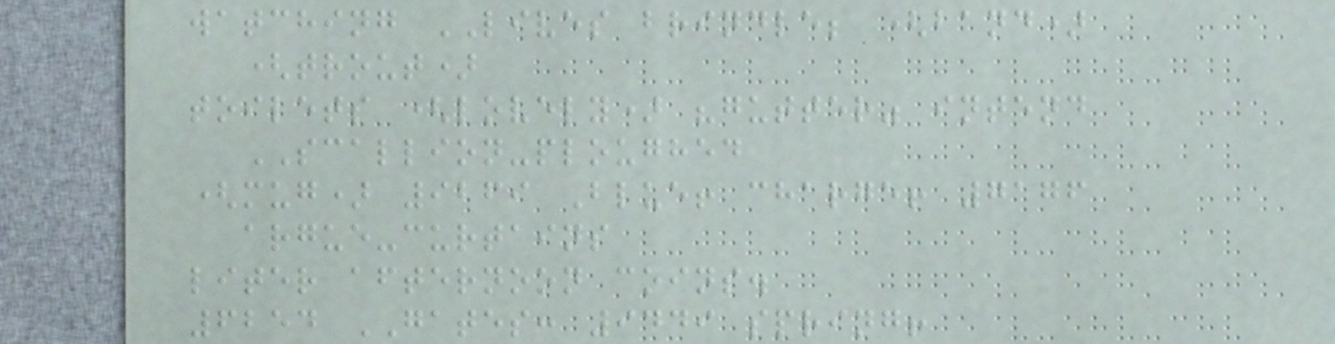watching LIVES brindle; (band)
(trout)
toilets (lovely) "gutter" intend
SCALLION-ploughed
(mug) 9269 Blue! charge! 7176
argue-curtains
liter afternoon coins.
6254 GATES: 9449 spring!
